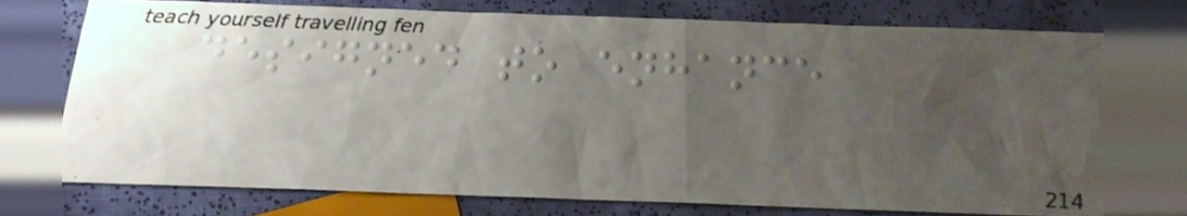designed to enhance
